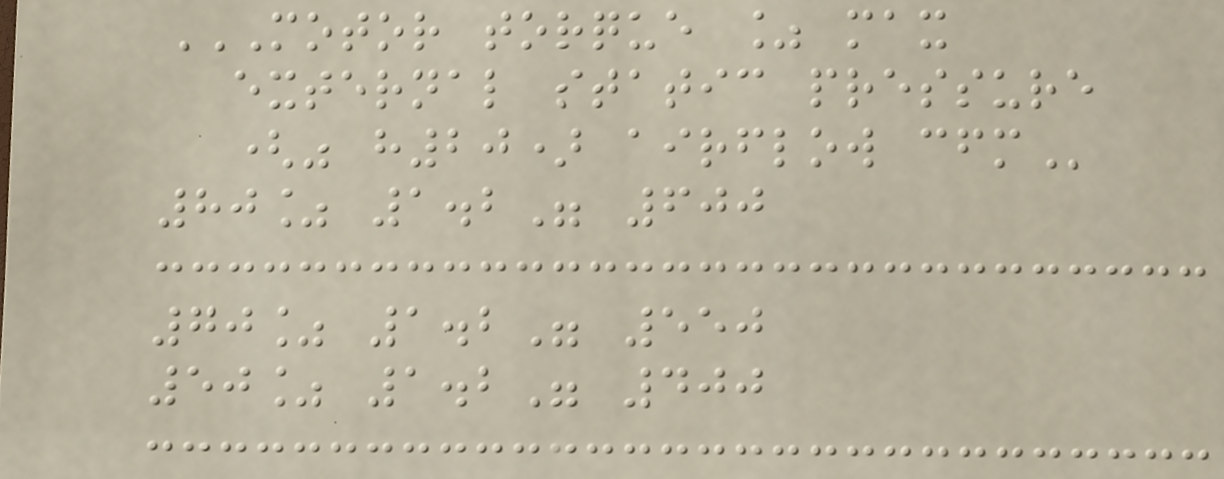MOTOR TORQUE % MAX
EXTERNAL STATIC PRESSURE
(" H20) AIRFLOW CFM
80% 1.2" 600
70% 1.2" 550
50% 1.2" 400
